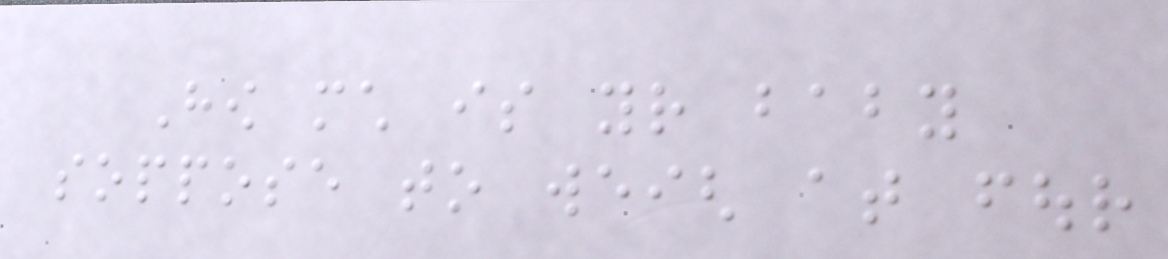How much is your baby
soppose to weigh at four
